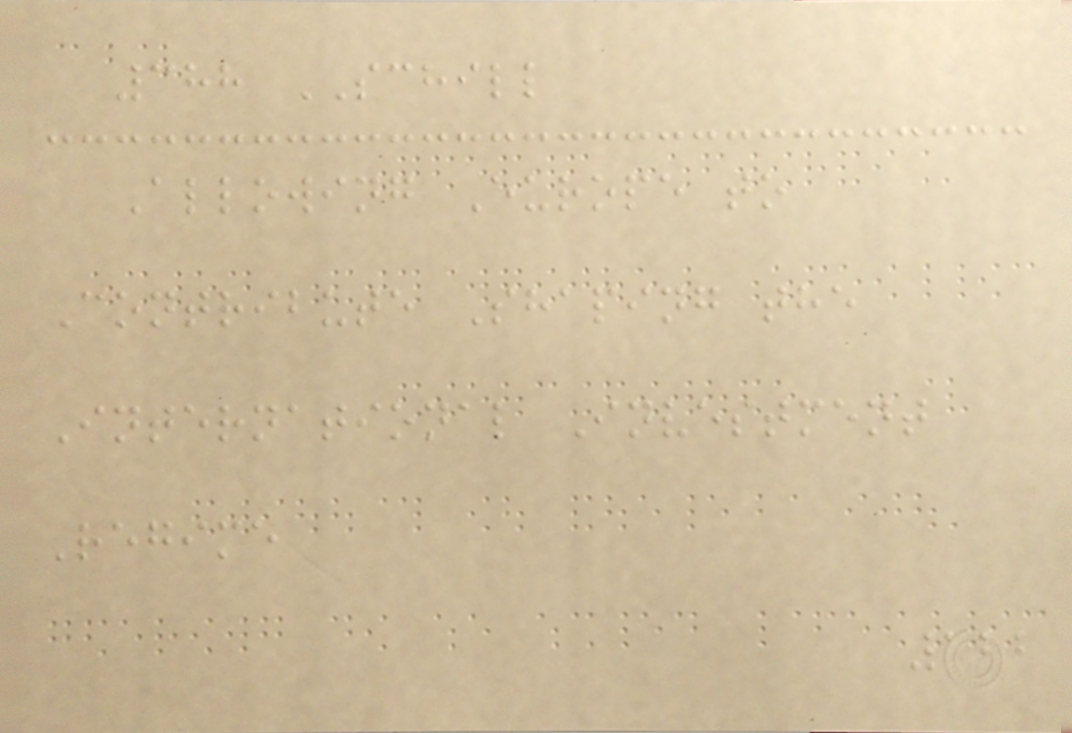388 SCHILL
Allowing Europe to
Contribute Shaping the
International Investment
Regime
122
